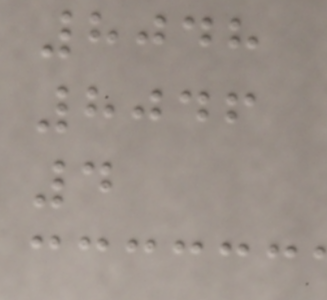8048
8046
4
